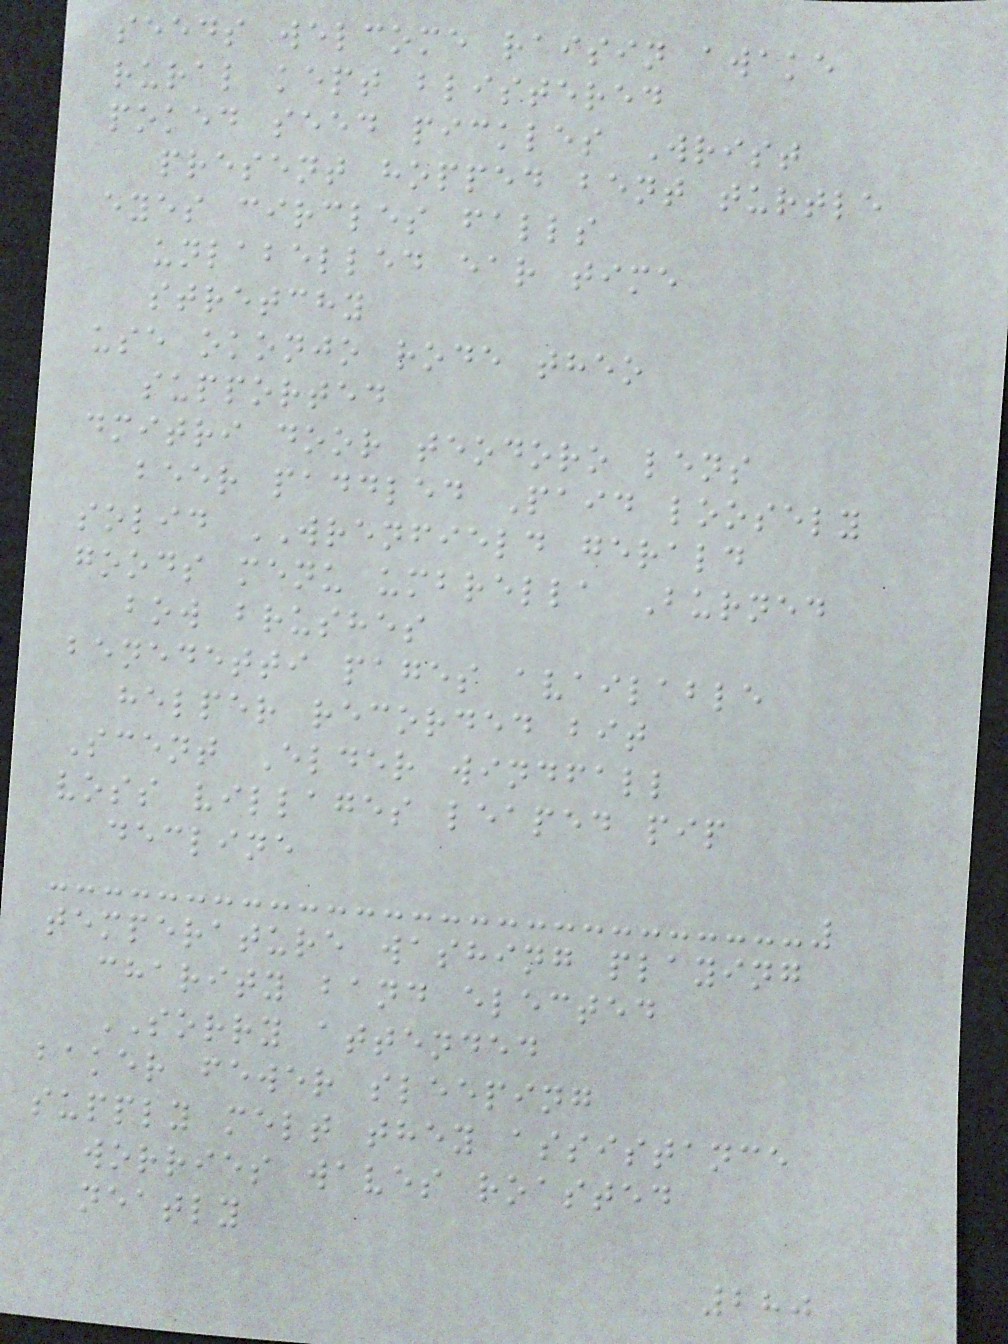seeds welcome raisin awake
rural kept blistered
poked seed pickles Wrist
present hopped bent turtle
eyes circles falls
unlabelled ear time
stretchy
use okonjo rode theo
supported
dmitri door teodoro lens
beer paddled Paid loosely
solid WRENFIELD gerald
goods menu umbrella Burned
bow brushes
benedetti pages available
helper recorded bit
Scent Elder windfall
voss villages leaped pip
decline
temperature washing playing
charity band elected
SORRY attended
baker fewer sleeping
supply melt they assistance
worries waves roasted
neatly
280
